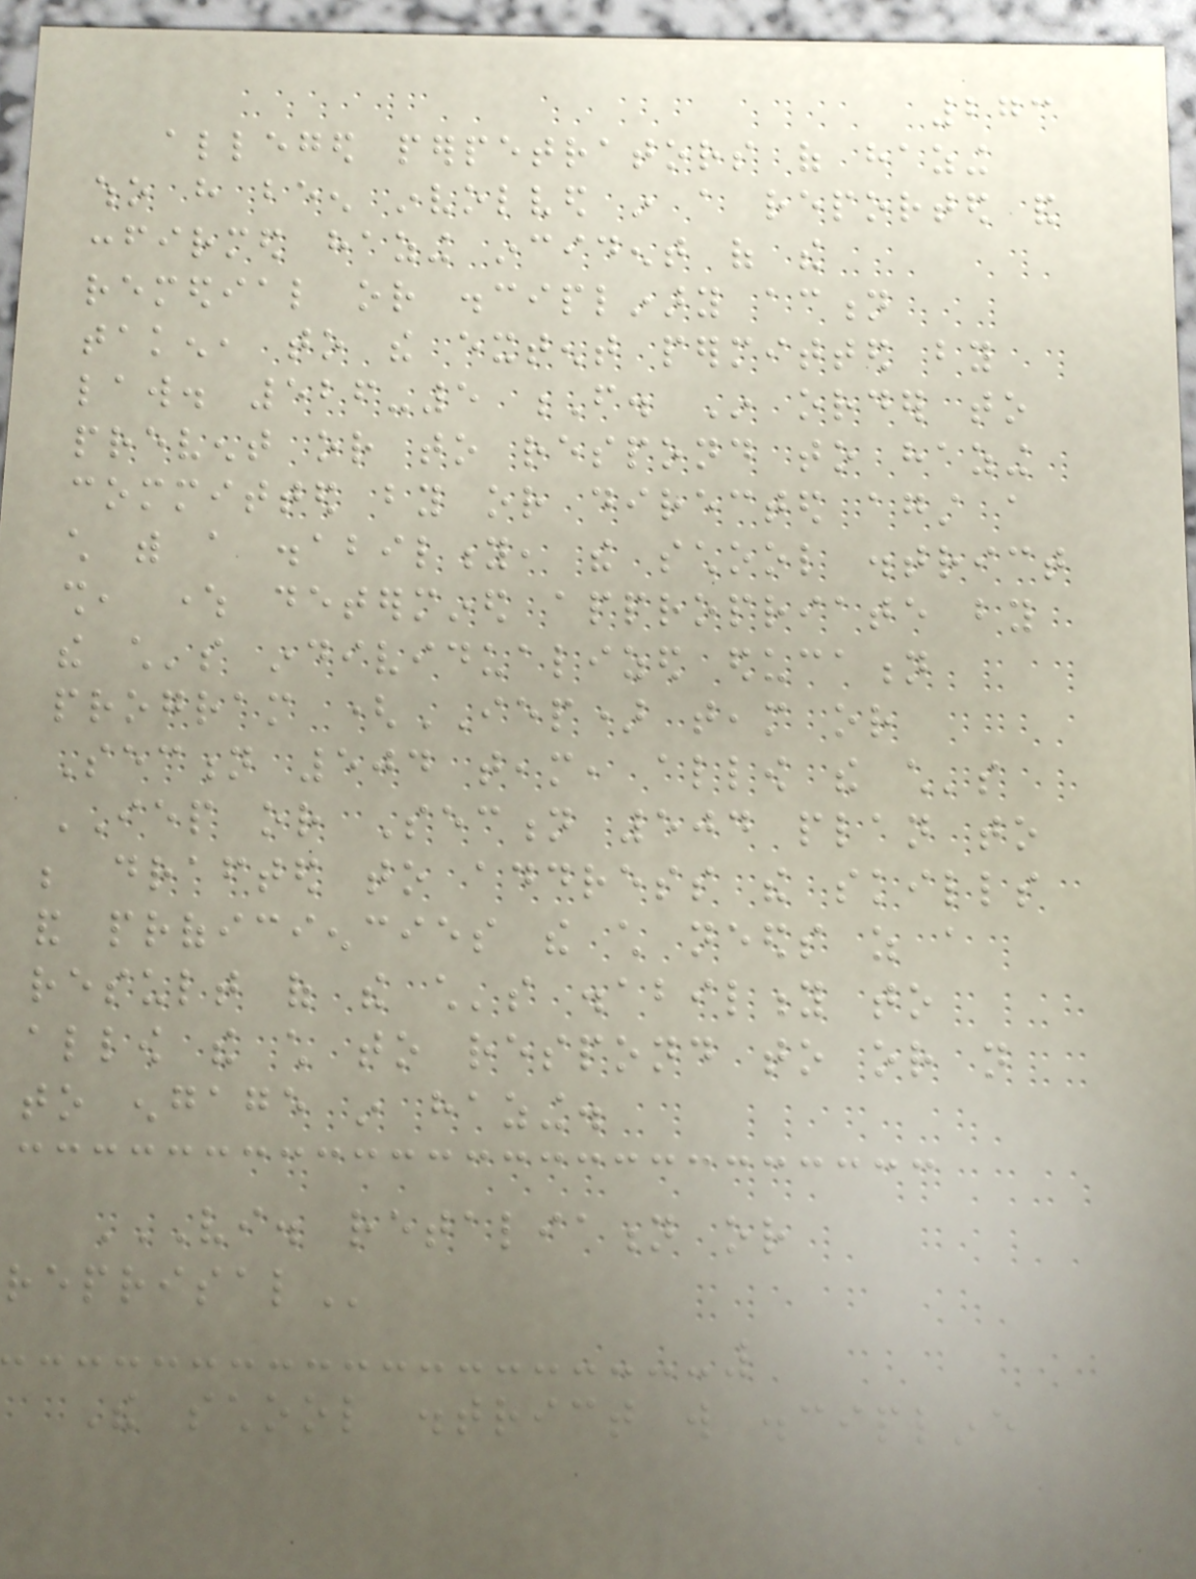273
alleged perpetrators of hazing
who have been involved in a reported and
confirmed hazing incident of the
remedial or disciplinary action
taken, to the extent permitted by
law. 526-5 F. In order to
prevent or to respond to hazing
committed by or directed against a
child with a disability, the school district
shall, where determined appropriate by
the child's individualized education
program (IEP) team or
Section 504 team, allow the child's
IEP or Section 504 plan to
be drafted to address the skills
and proficiencies the child needs as a
result of the child's disability to
allow the child to respond to or not
to engage in hazing.
VI. RETALIATION OR
REPRISAL
The school district will discipline
